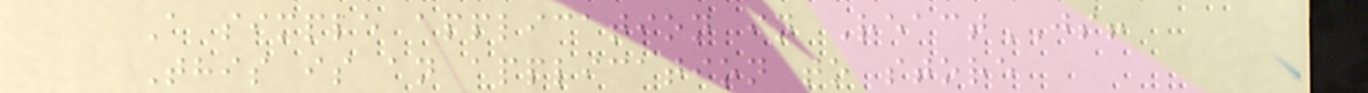A simple application in ReactJS!
This is an application to store
